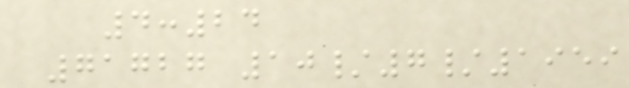4:24
71727 10/7/1959
